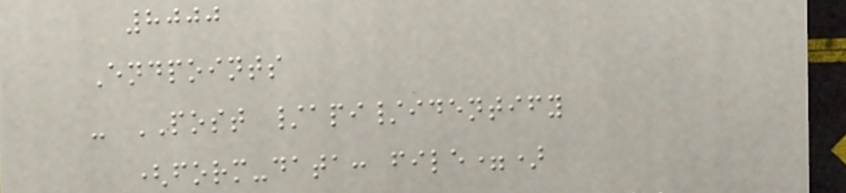8000
Endpoints
- POST /api/identify
(form-data: file=)
